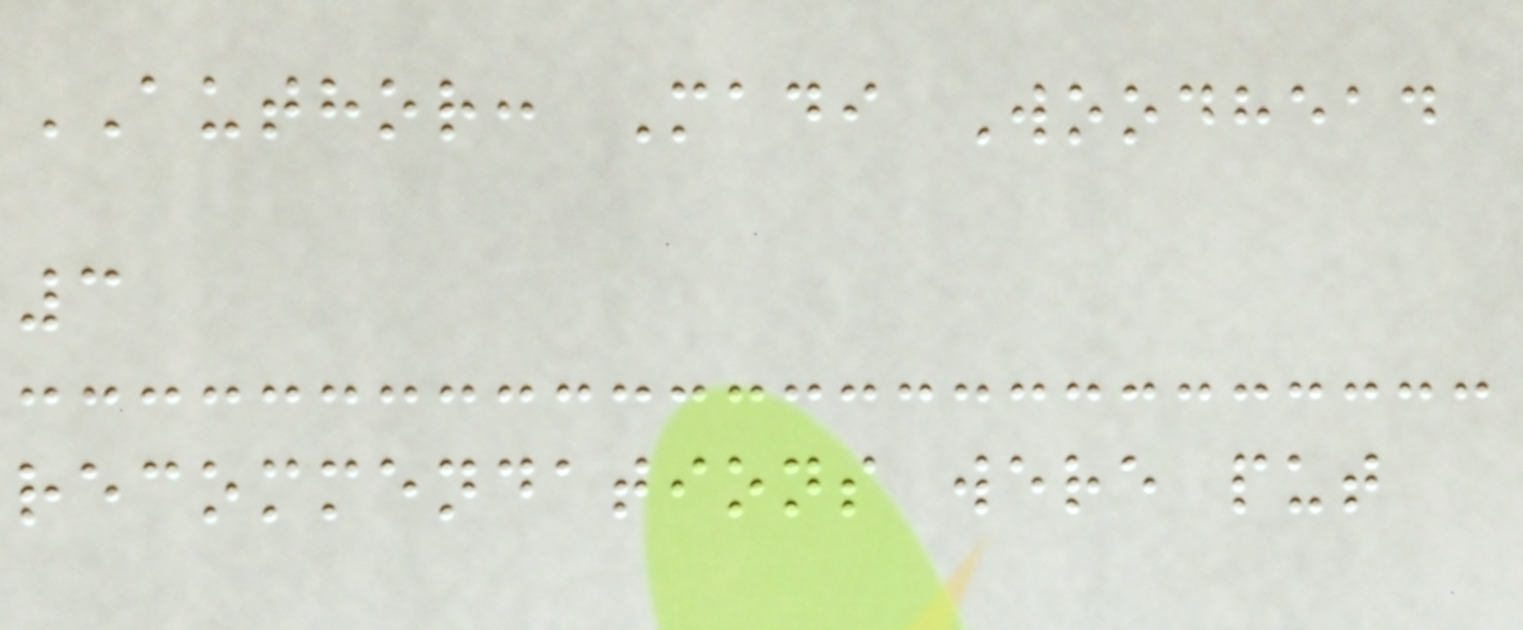AUTHOR: Madi Woodhead
3
recommendations were put
